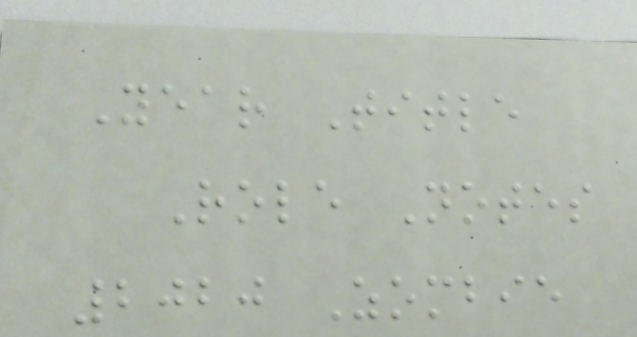Year Title
Role Notes
2020 Zombie
